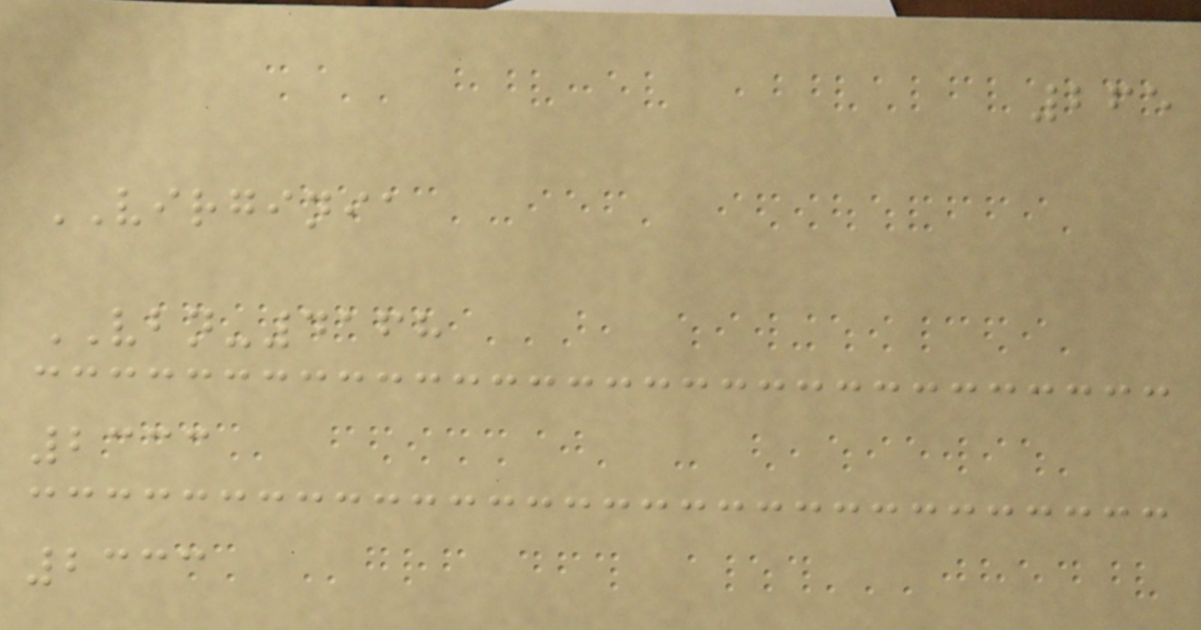265
VIRGINIA
VBN-4168
2333
2333
